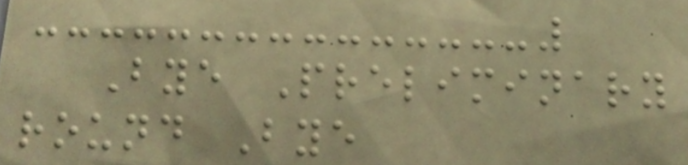Bye Preliminary
round Bye
